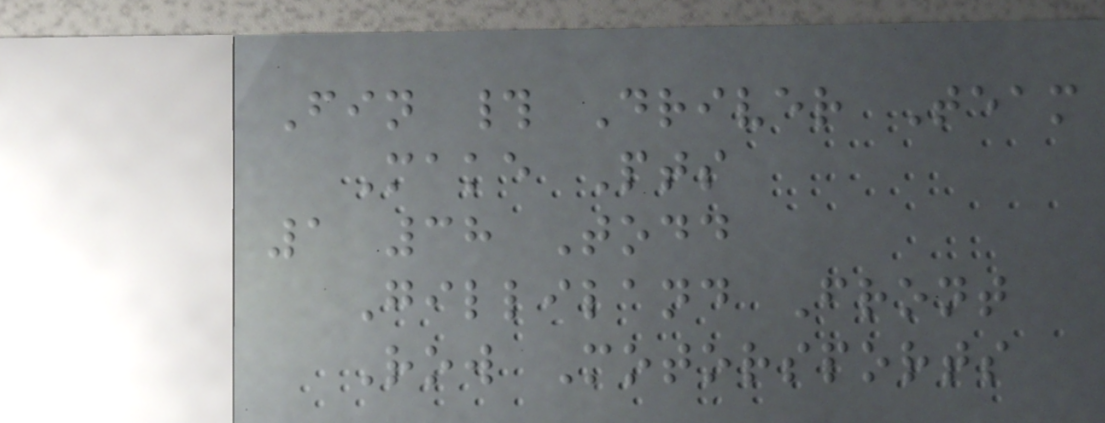Fin # Driver Team
Make Pts
1 38 Todd
Gilliland Front
Row Motorsports
